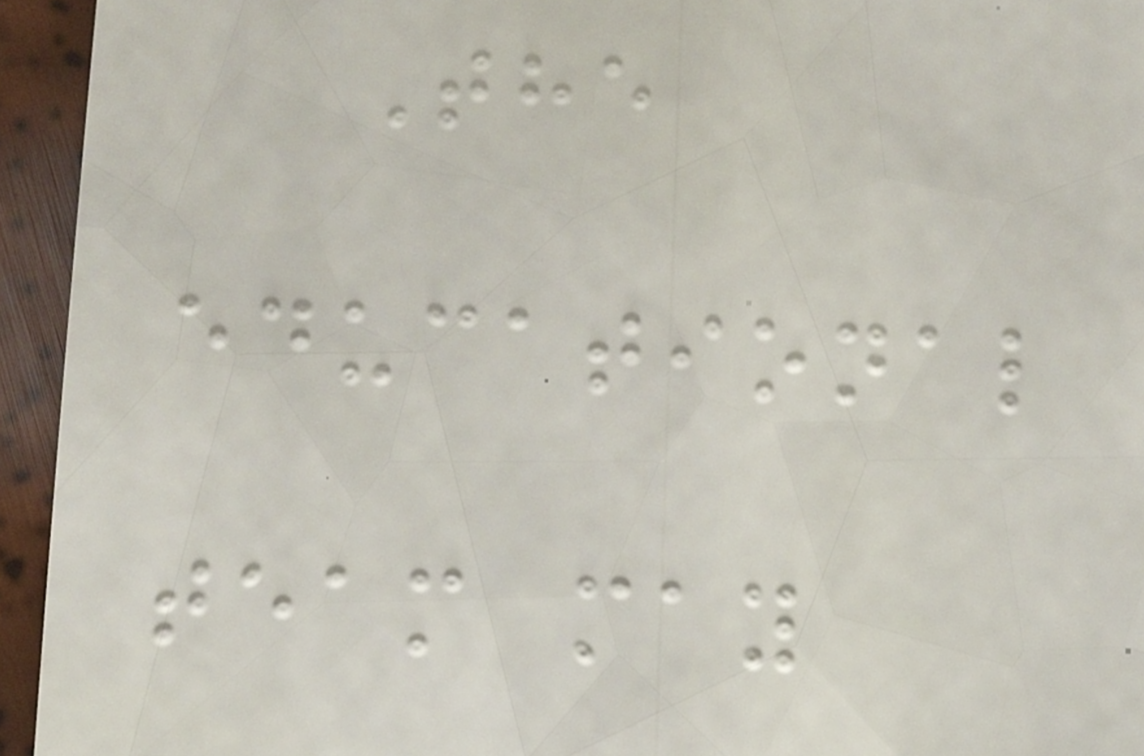The
educational
team may
